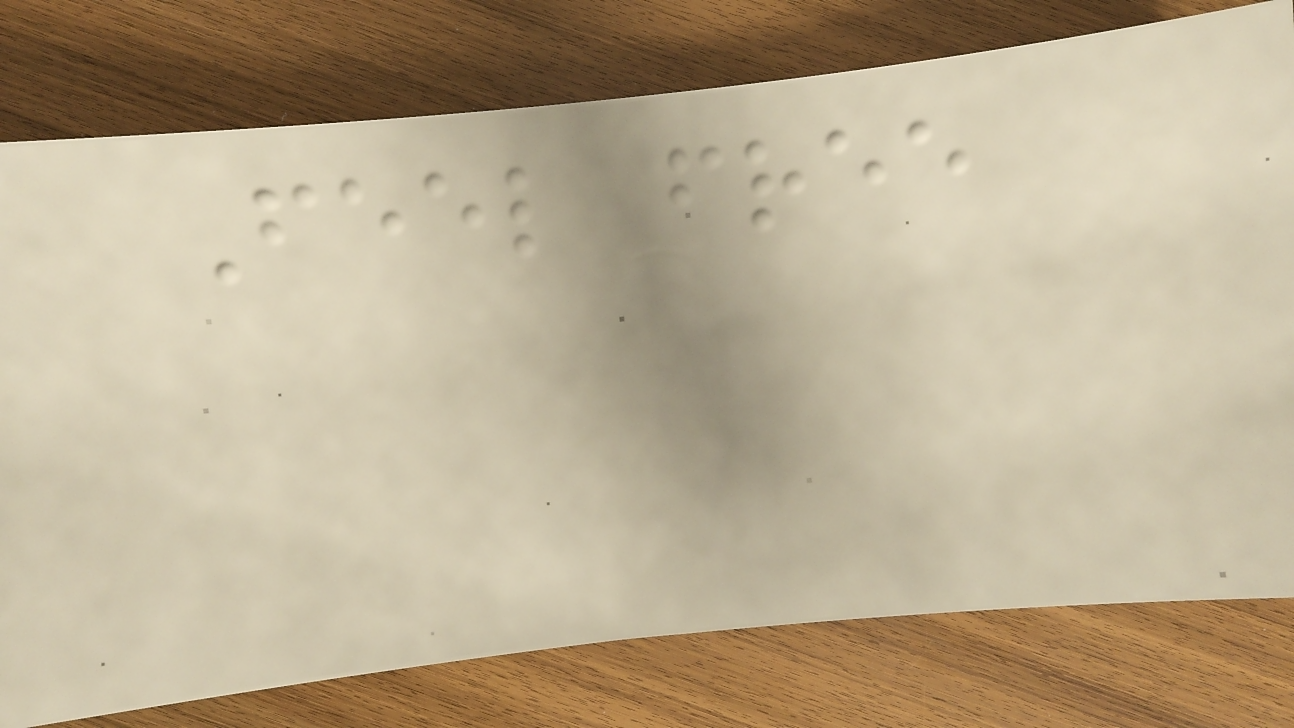Feel free
